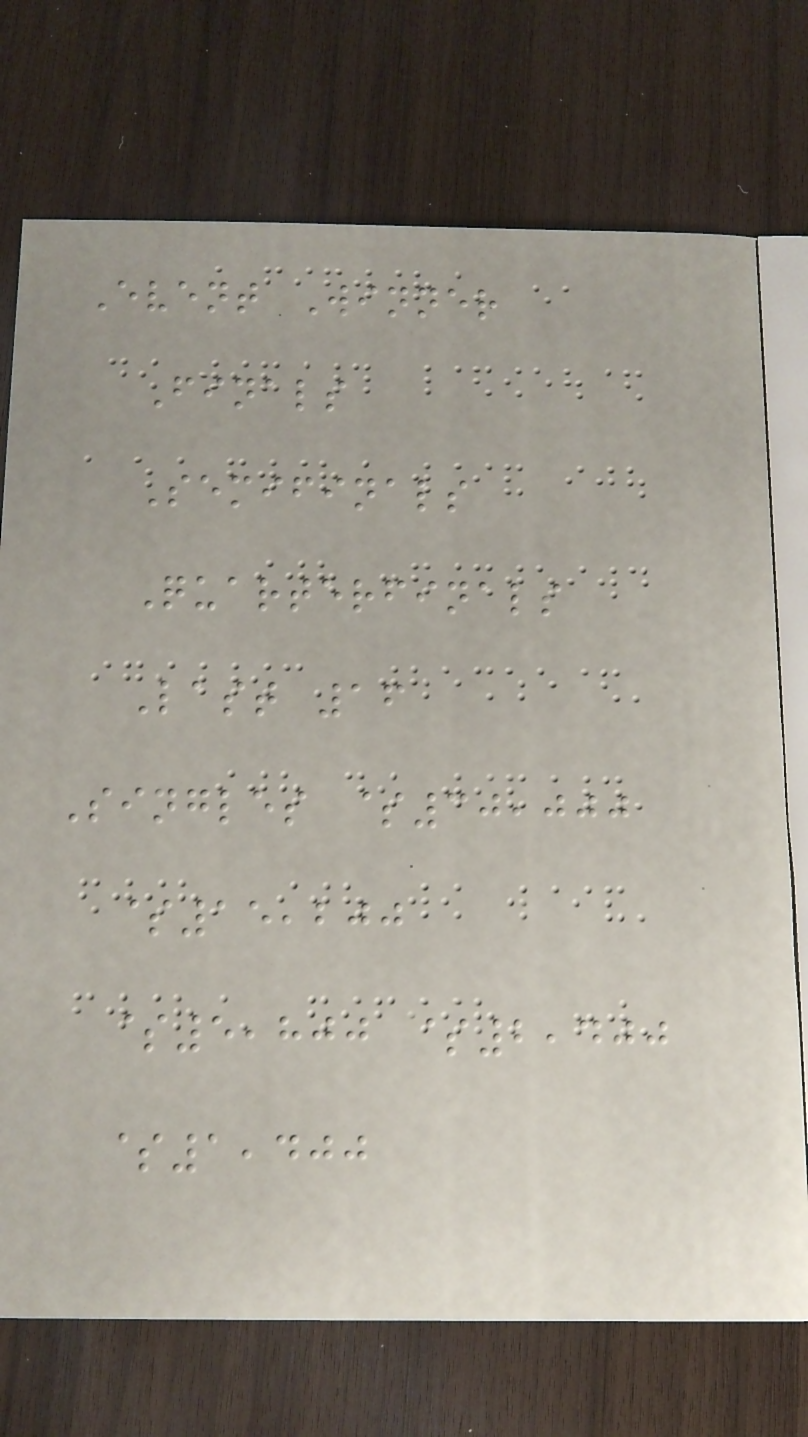Event Winner
Finals
Semifinals
Quarterfinals
Last 16
Singles $30,000
$15,200
$5,800 $2,400
$1,400
